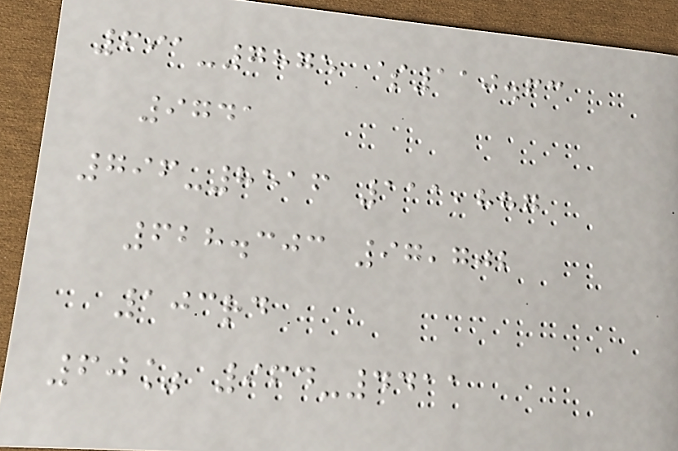691-7875 $110.63
9741
796-8516 111,887
628.303 97,702
103rd
60% 964-4411
